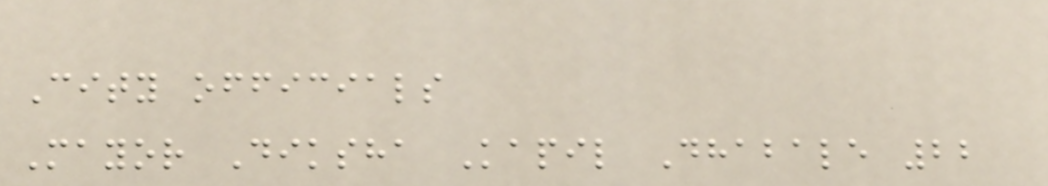City officials
Mayor Diksha Kapil Dhabale 22
